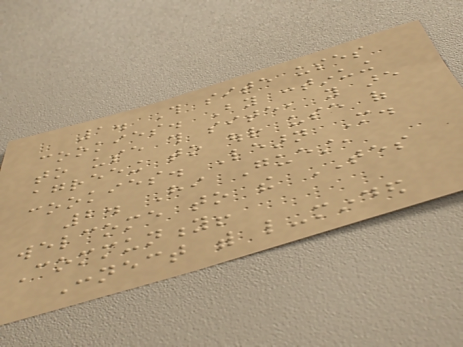1. This site uses
cookies. By continuing
to use this site, you are
agreeing to our use of
cookies. Learn More.
2. Hi Guest,
welcome to the TES
Community!
Connect with like-minded
